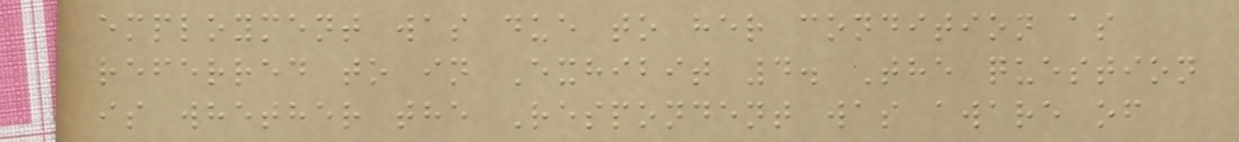employment was due to her condition as
referred to in Exhibit 4. The question
is whether the Respondent was aware of
